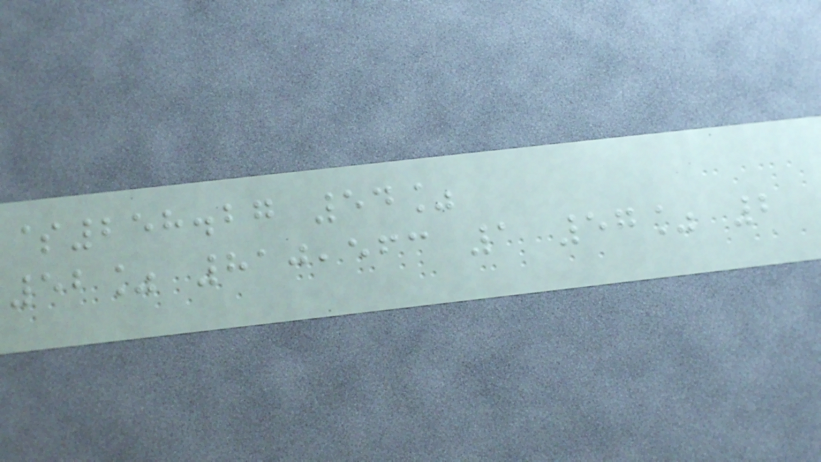$258.27 54%
52% 810,563 1 57% 2
